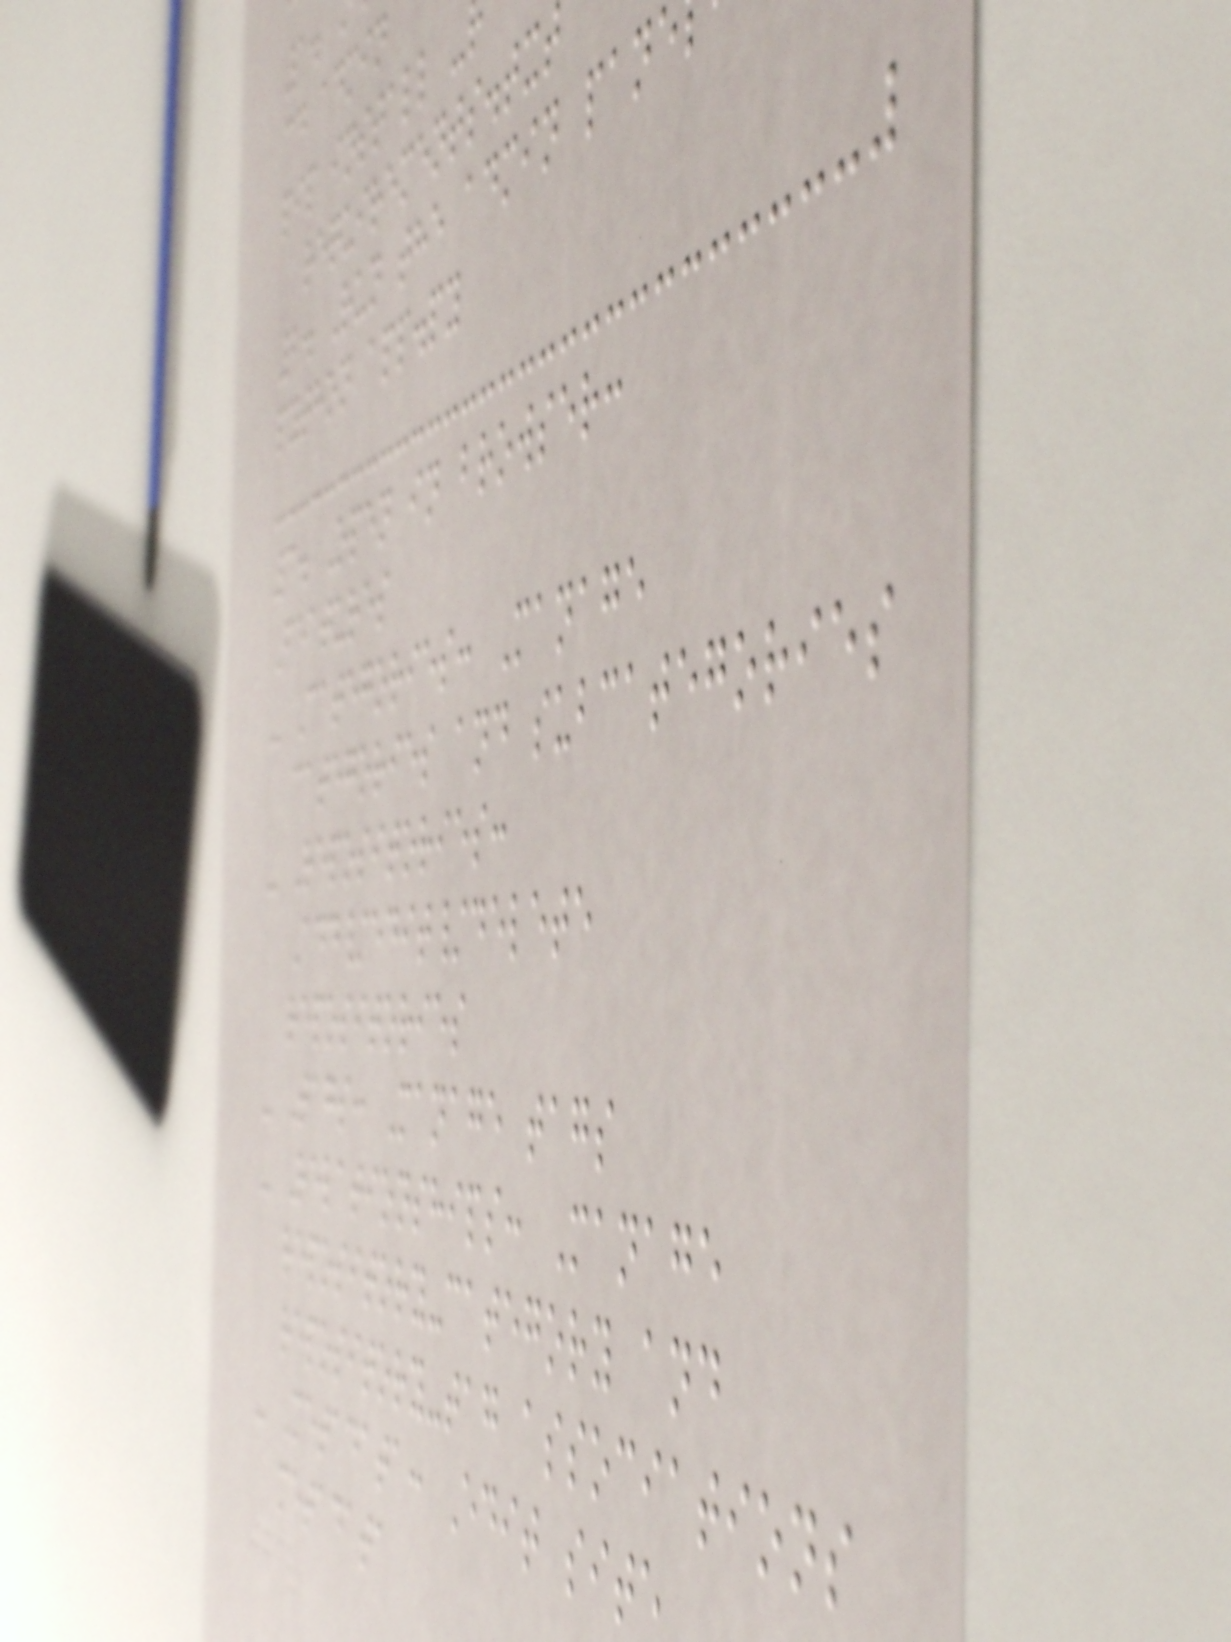cd admin
pip install -
requirements.txt
2. Run the admin pane
python app.py
3. Open in browser:
Features
- Categories: Manage
categories and subcategories
- Repositories:
Add/edit/delete
repositories
- Tags: Manage tags
- Relationships: Manage
repository-category and
repository-tag associations
- Metadata: Edit site
metadata
